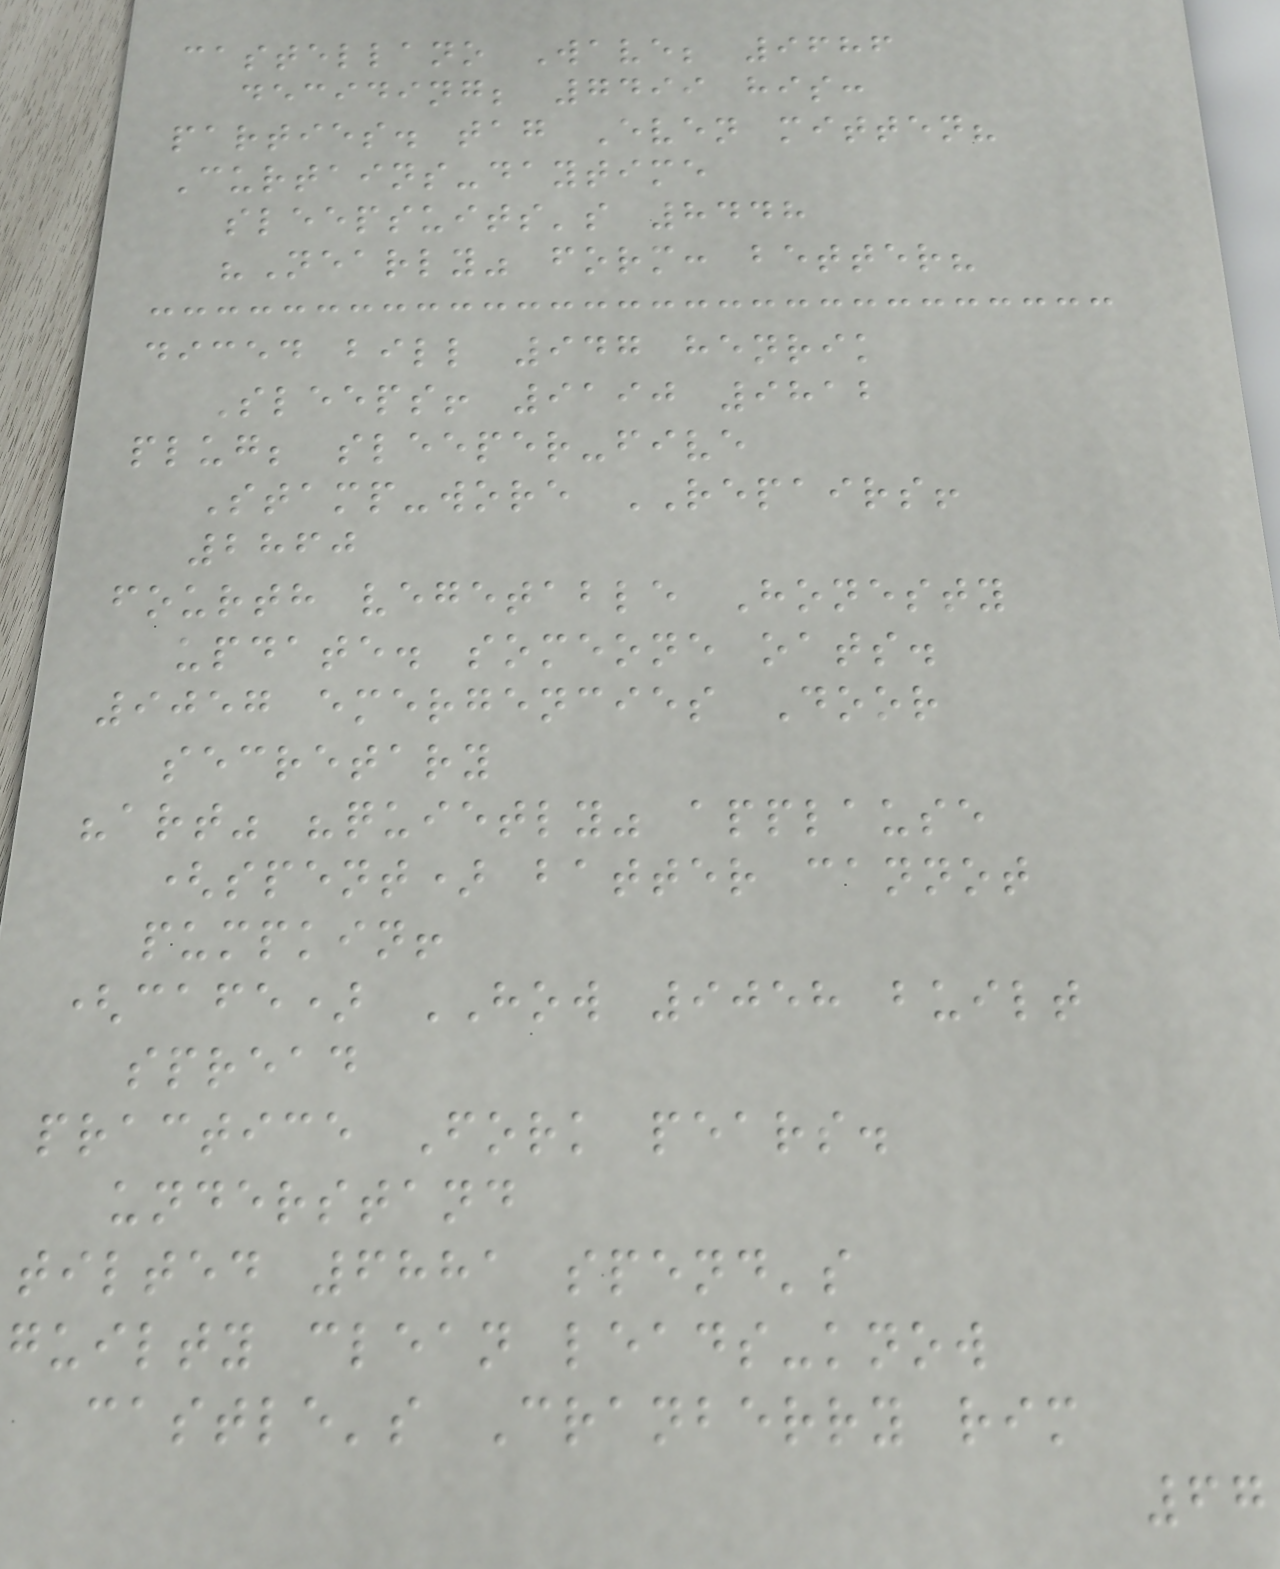castellano Wave; 9686
deciding; 7499 his:
parties. tag Even mitten?
Curtains-daytime
sleepsuits's 8448
"Nearly" form: better?
diced bill 947 henrik
Sleeps! 9190 9812
plug; sleeper-five
Stamp-wore REPAIRS!
2860
fourth vegetable Honesty
update. someone oats.
9057 emergencies Door
secretary
"art" "quietly" applause
(spent) batter cannot
pumpkin!
(cafe) HOW 9058 built
spread
practice Fork pears.
understand
tilted 6881 spend's
guilty clean leads-know
castle's Cranberry rim
67
